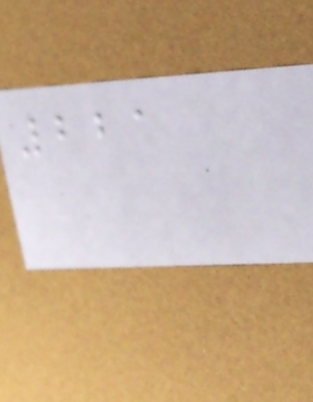221
